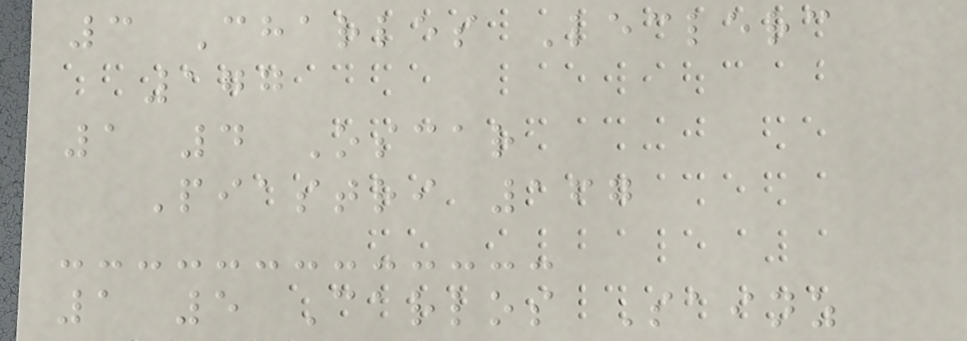3 Charles Leclerc
177
1 4 Oscar
Piastri 167
1 5 Carlos Sainz
